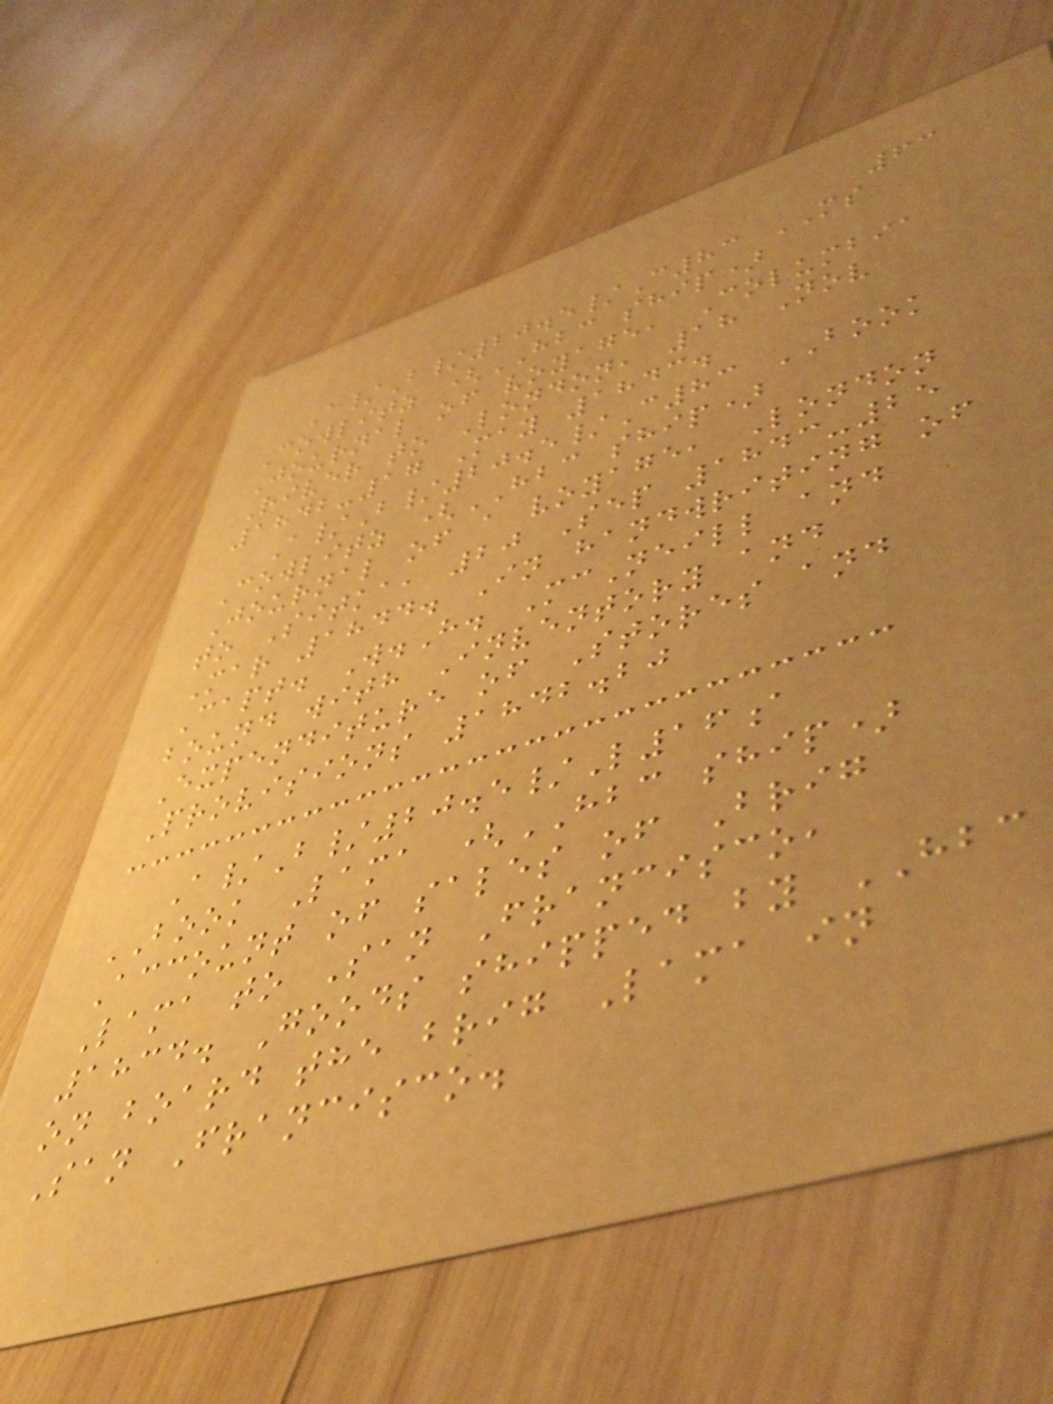63
A/B/20.5/C83 MS
Cowlitz (HBC ship)
Journal of voyage, Columbia
River to London, 18 Nov
1842-17 May 1843.
A/B/20.5/C83 BOOK
Cowlitz (HBC ship)
Journal of a voyage, London
to Sitka, 20 Sep 1843-25
Mar 1844. In handwriting of
Capt. W.H. McNeill and
bound with Inventory and
Expenditure of Stores and
Provisions 1842.20
A/B/20.5/L16a
BOOK Lama (HBC ship)
Account of sales of Brig
Lama to San Francisco,
1834. Goods shipped by HBC
on board the brig Lama in
San Francisco.
